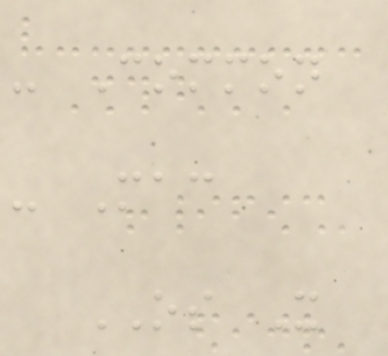- Common
- Mac
OS X
